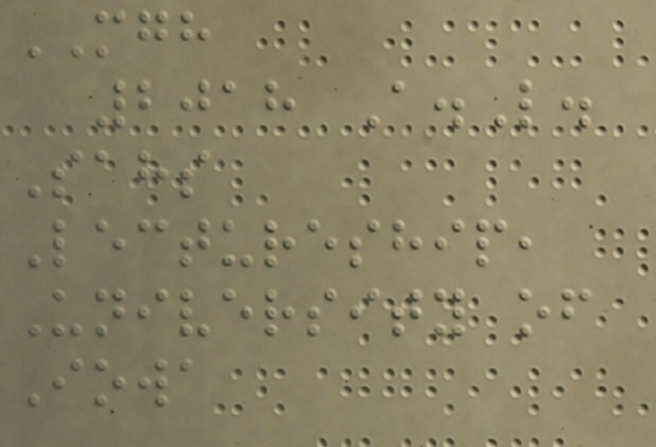MGH
2018 A.L.
Sahs
Lectureship,
University of
Iowa
